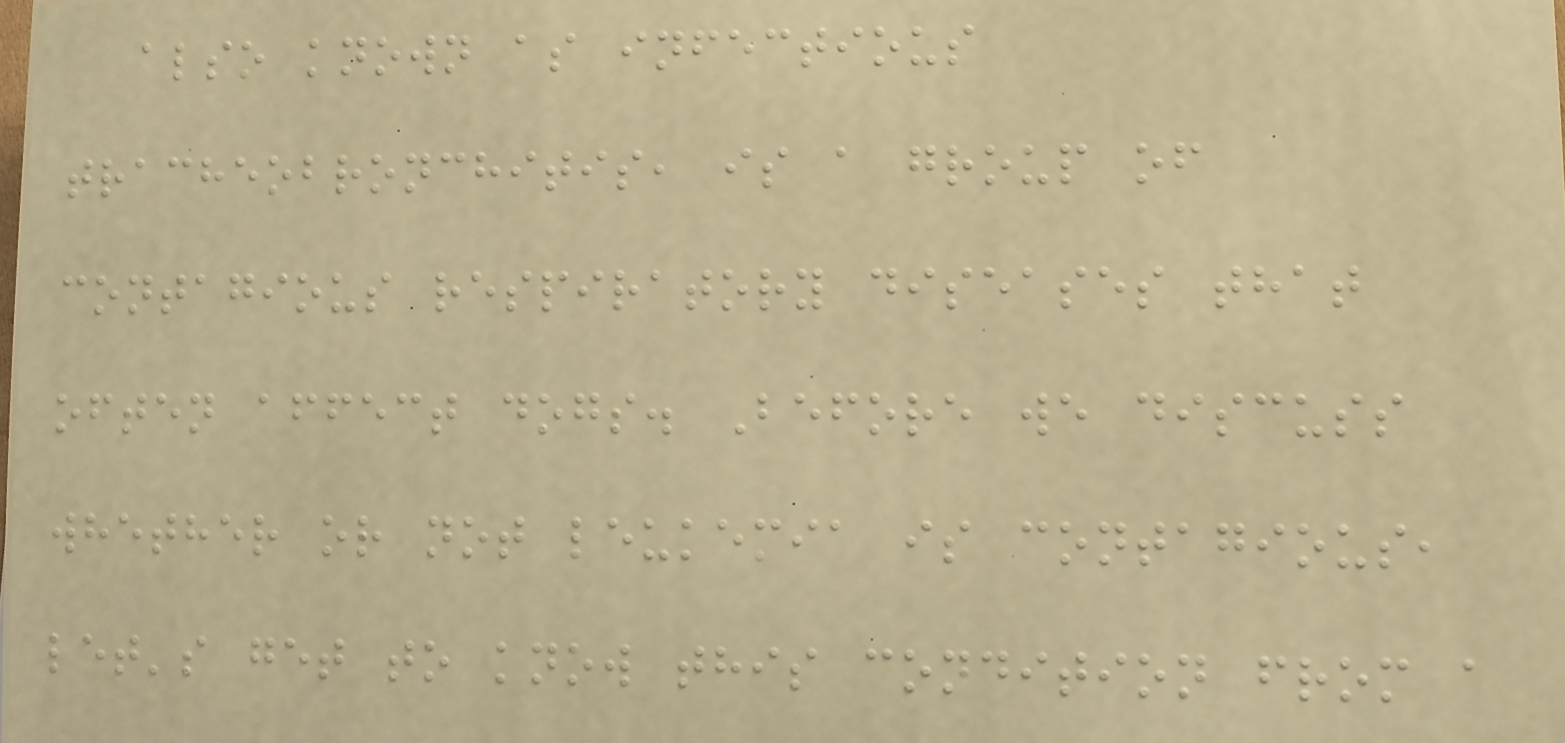also known as infectious
tracheobronchitis, is a group of
contagious respiratory diseases that
often affect dogs. Before we discuss
whether or not leukemia is contagious,
let's get to know this condition from a
